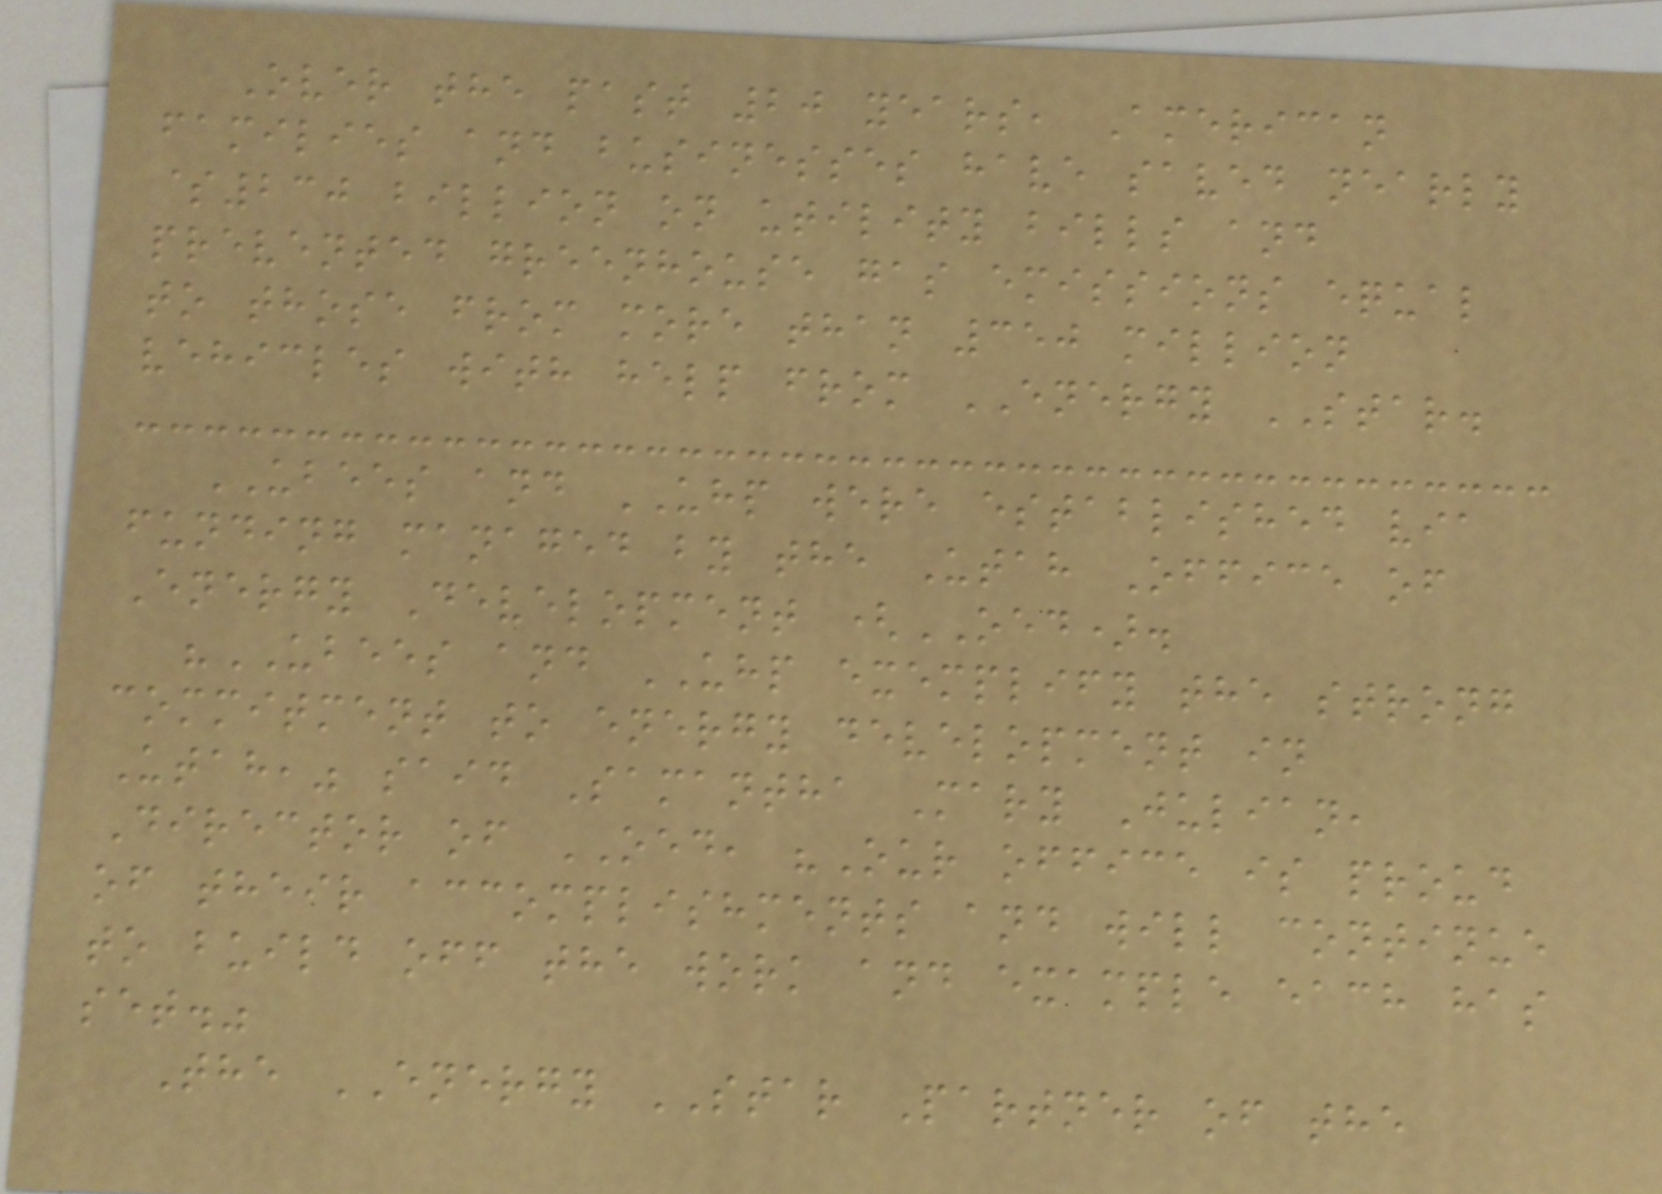Over the past 20 years, American
families and businesses have saved nearly
$230 billion on utility bills and
prevented greenhouse gas emissions equal
to those from more than 350 million
vehicles with help from ENERGY STAR.
UBEES and UHP were established via
funding managed by the Utah Office of
Energy Development (OED).
"UBEES and UHP exemplify the strong
commitment to energy development in
Utah," said Samantha Mary Julian,
Director of OED, "Our office is proud
of their accomplishments and will continue
to build off the work and example each has
set."
The ENERGY STAR Partner of the
